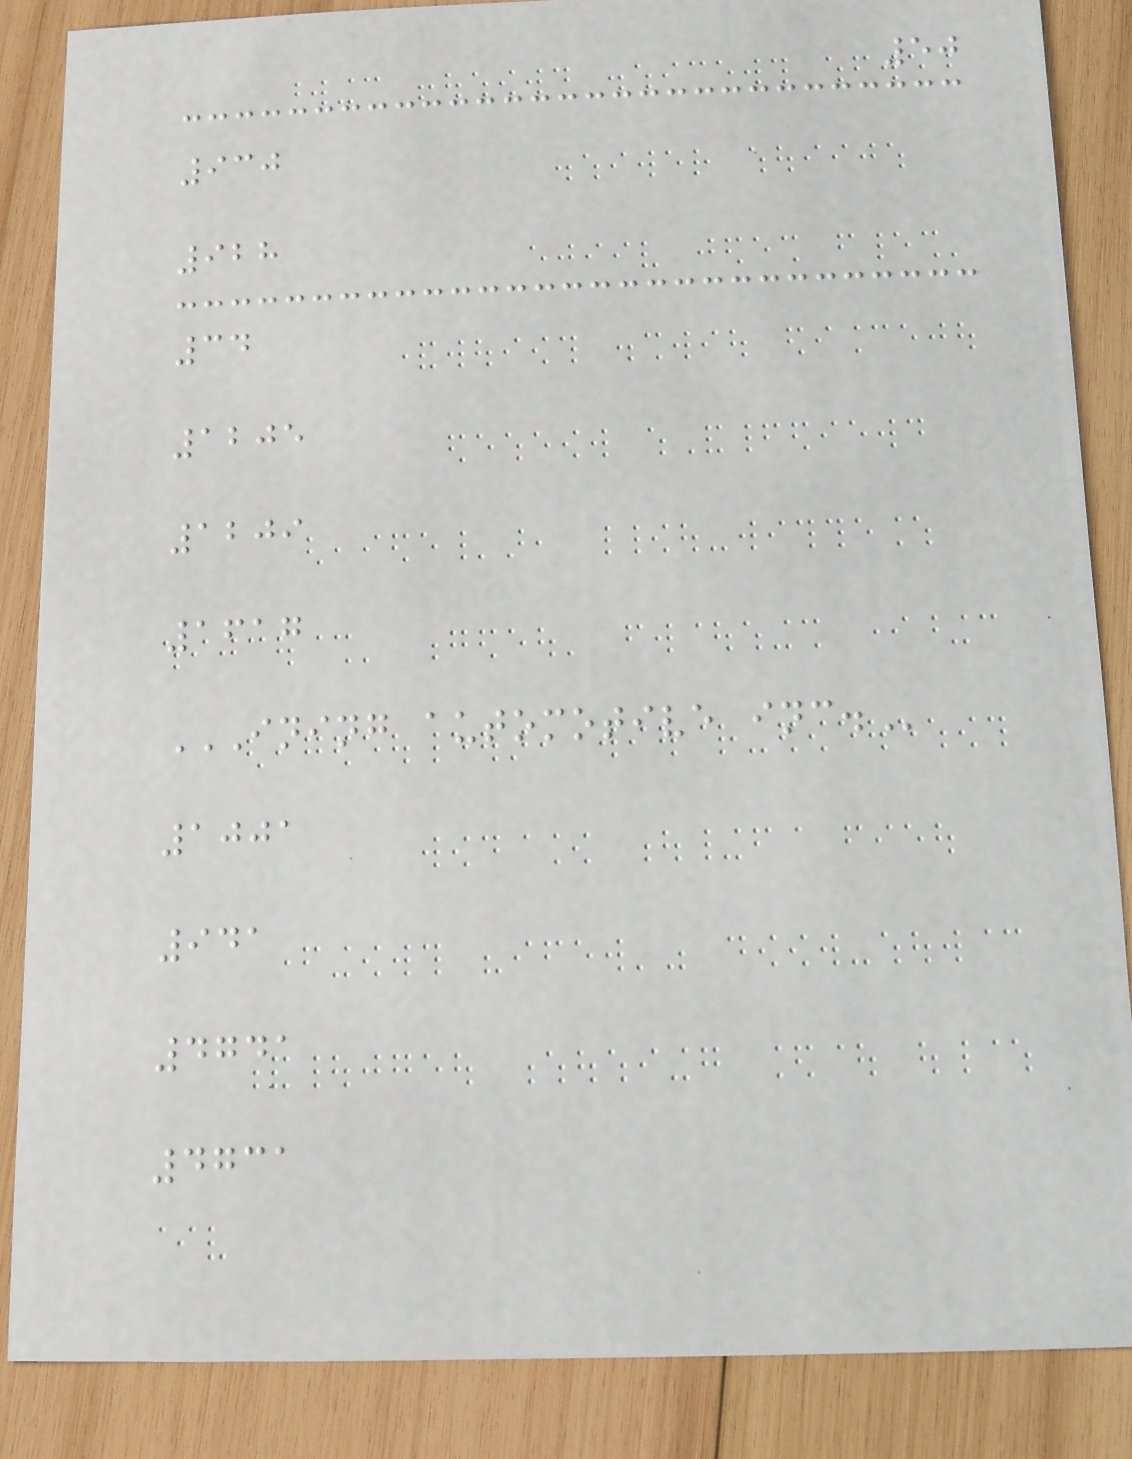50
930
928
34
1205
1209
1617
INING AUTOMOTIVE INC.
1001
941
4741
4731
